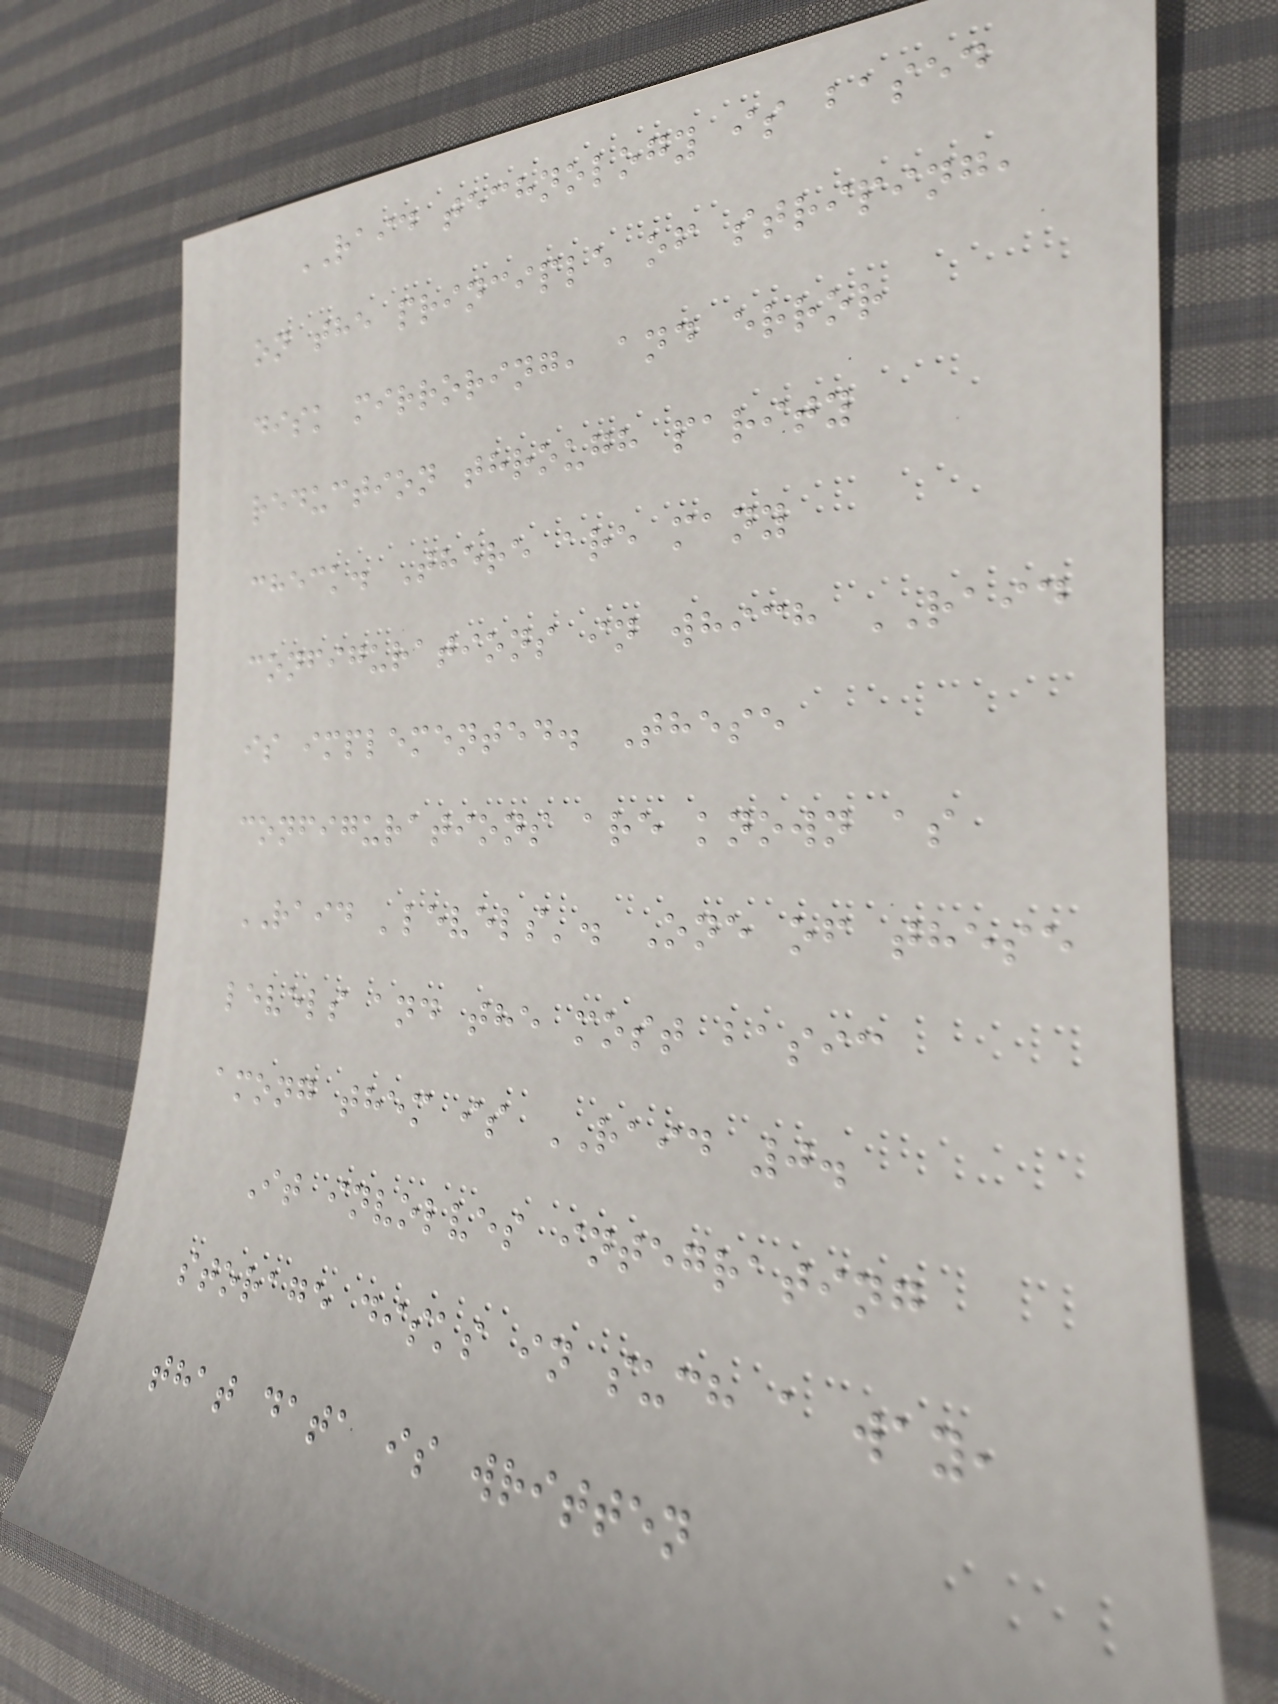RAID technology is based
on the principle of striping,
disk mirroring, and error
reduction through parity
check. There are many
configurations in which RAID
is implemented. These
configurations are known as
RAID 'levels'. One of these
levels and the most basic
among them is RAID 0.
It involves integrating
storage disks in such a way,
that data is written
